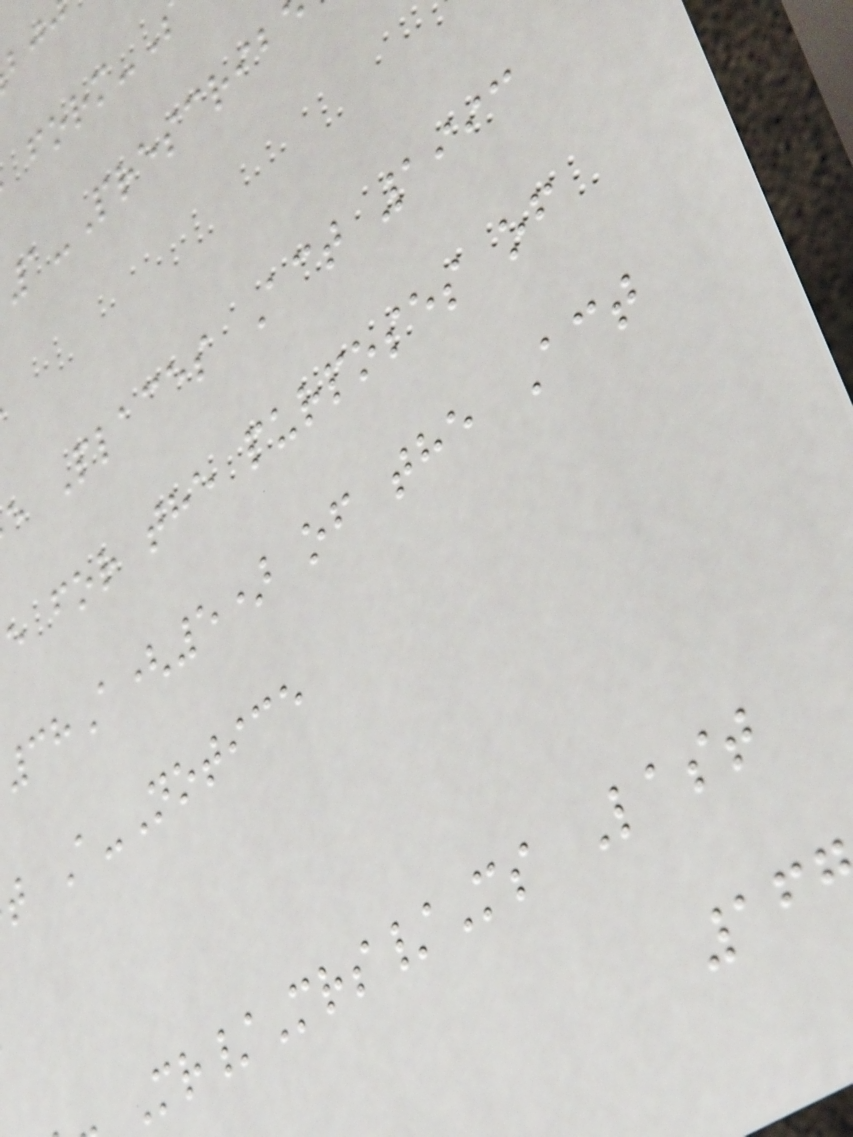1-Prescrib
e Places Act 1993
e for the purposes of
38A(5) of the Act
t A-Notice
Mr/Mrs/Ms Last
